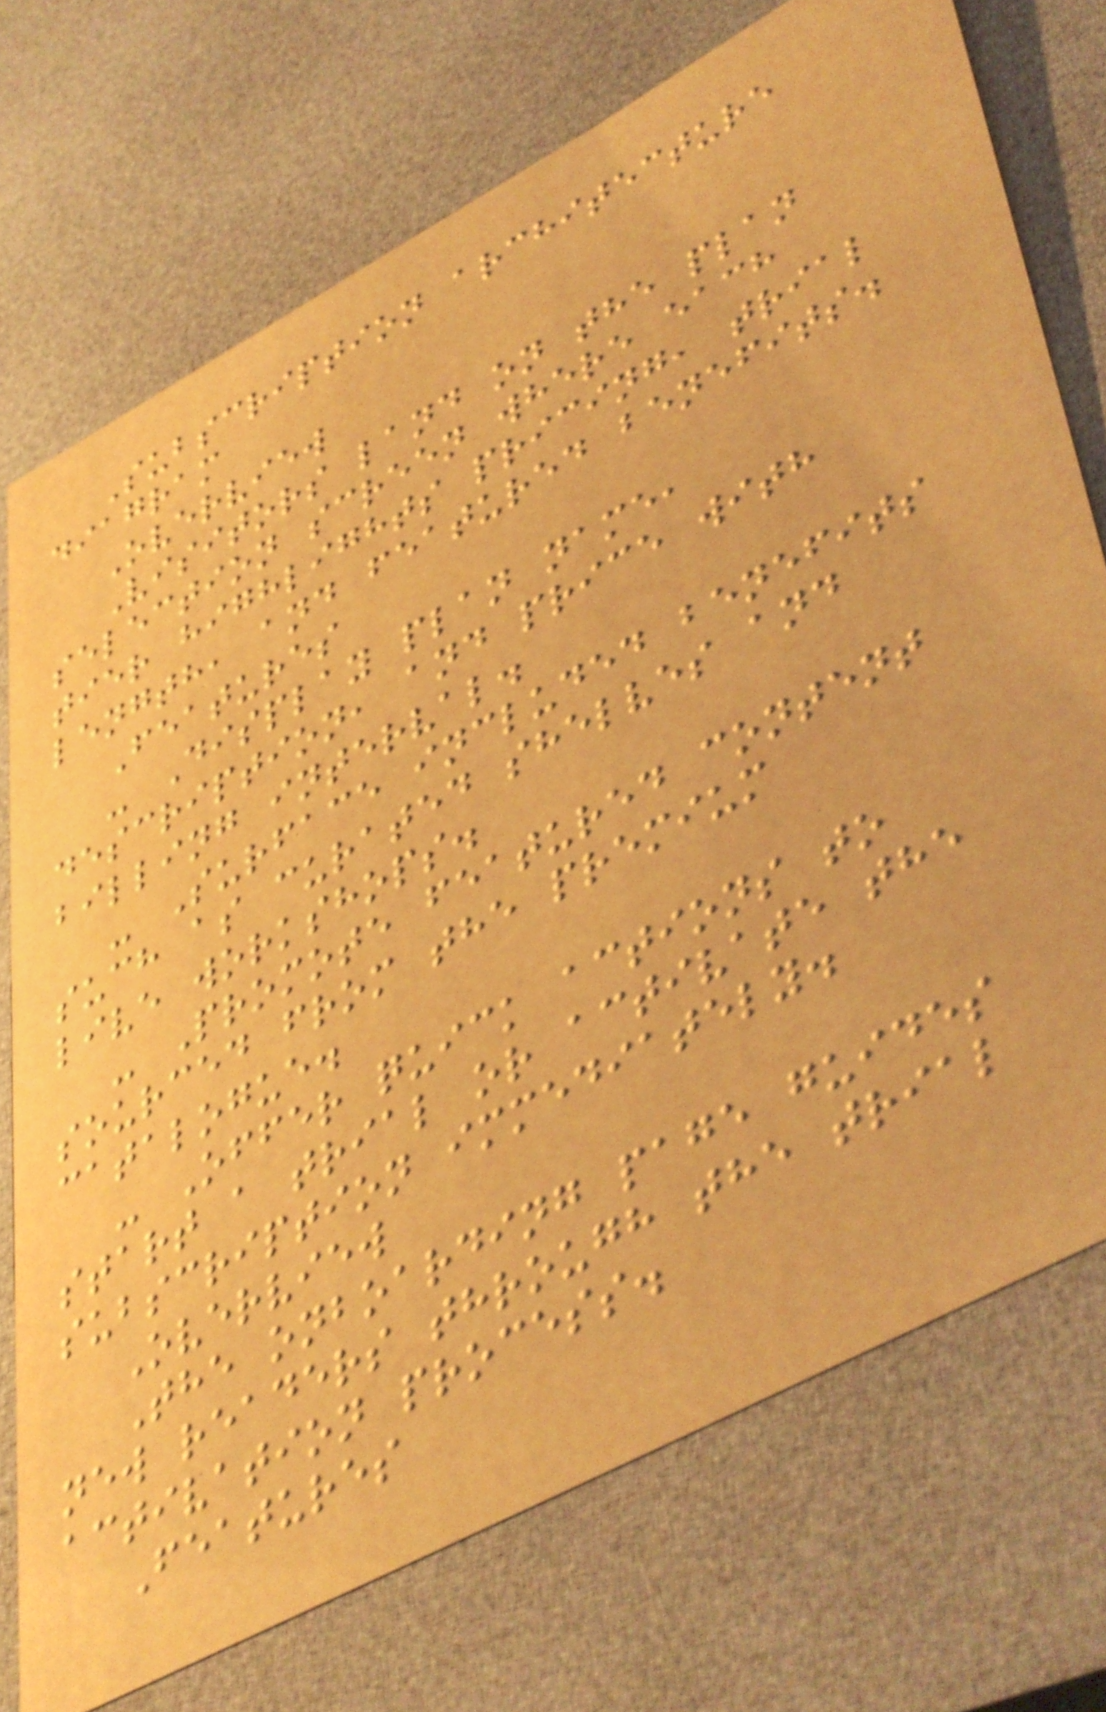Subscription architecture
diagram
Overview
Visitors land on the plan
selection screen where each
tier highlights pricing, trial
length, and featured benefits.
Features
- Display plan name,
description, and price with
billing interval.
- Surface included benefits
such as curated shelves and
live workshops.
- Promote featured content
sourced from the premium
catalogue.
- Offer quick actions to
start a trial or activate the
subscription immediately.
Overview
The onboarding page guides
new readers through the trial
activation process.
Features
